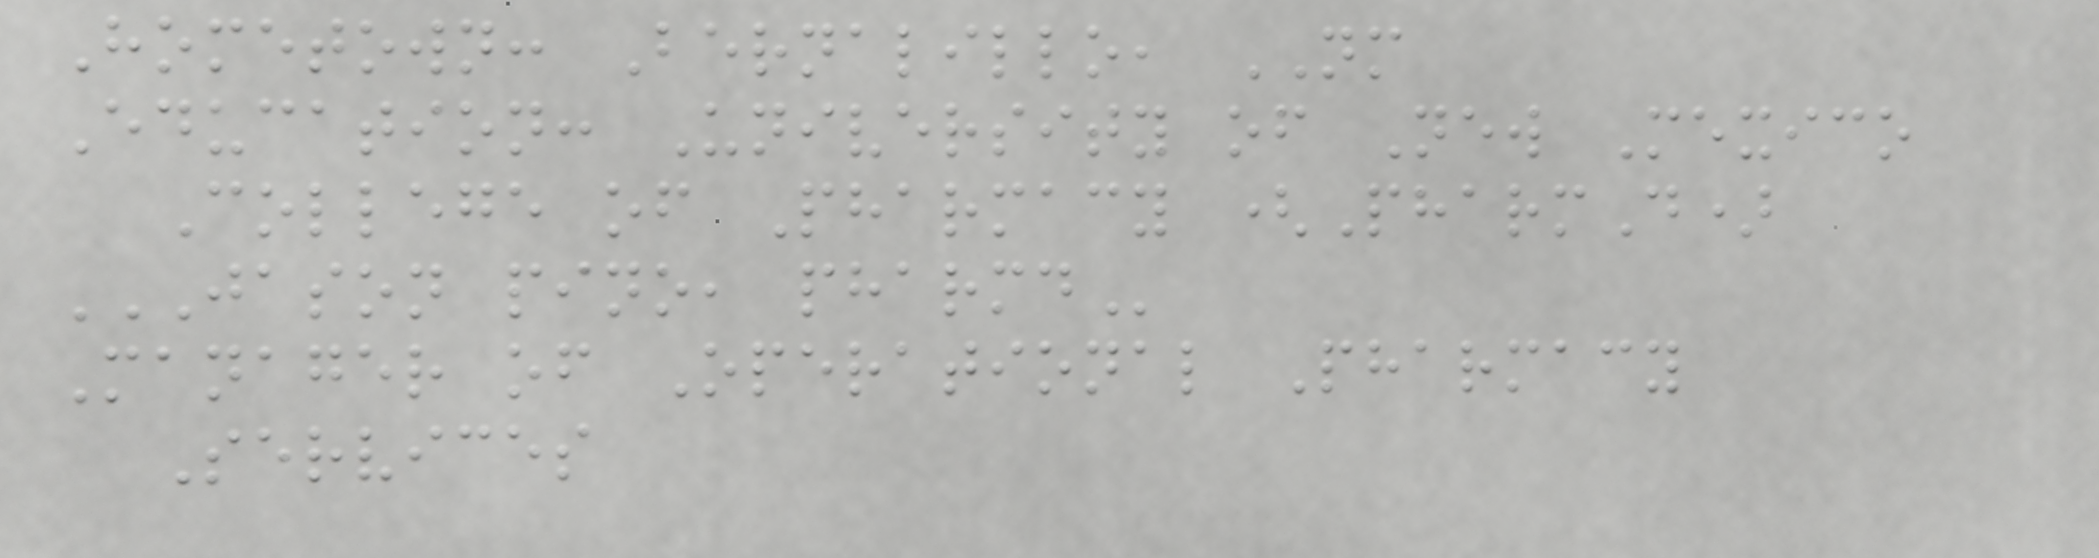Hometown: Bernalillo, NM
Education: University of New Mexico
College of Pharmacy (PharmD)
JASON PINO, PHARMD
Manager of Operational Pharmacy
Services
